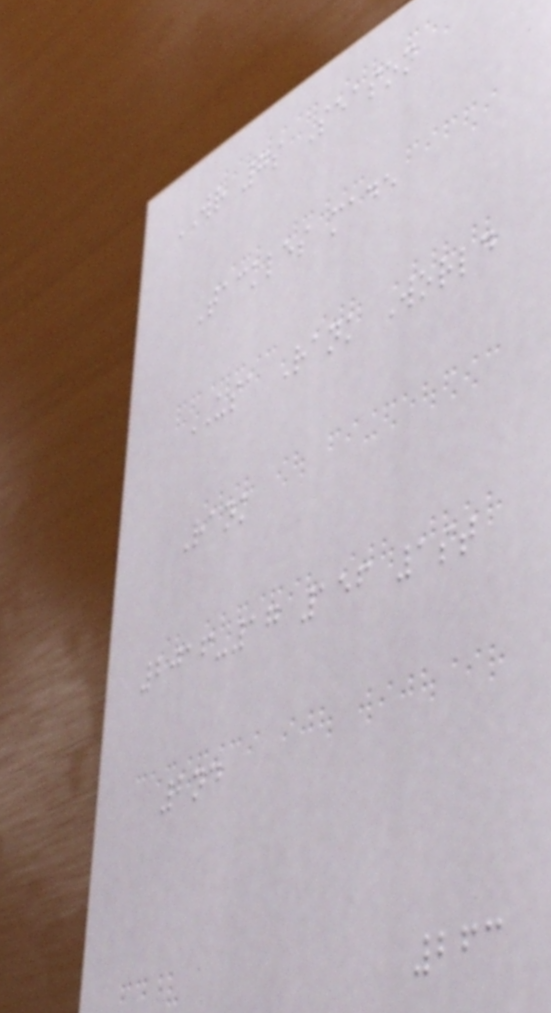WR 7s Season
Tackles made
USA Rank World
Rank
2016-17 156 1st
2nd
263
